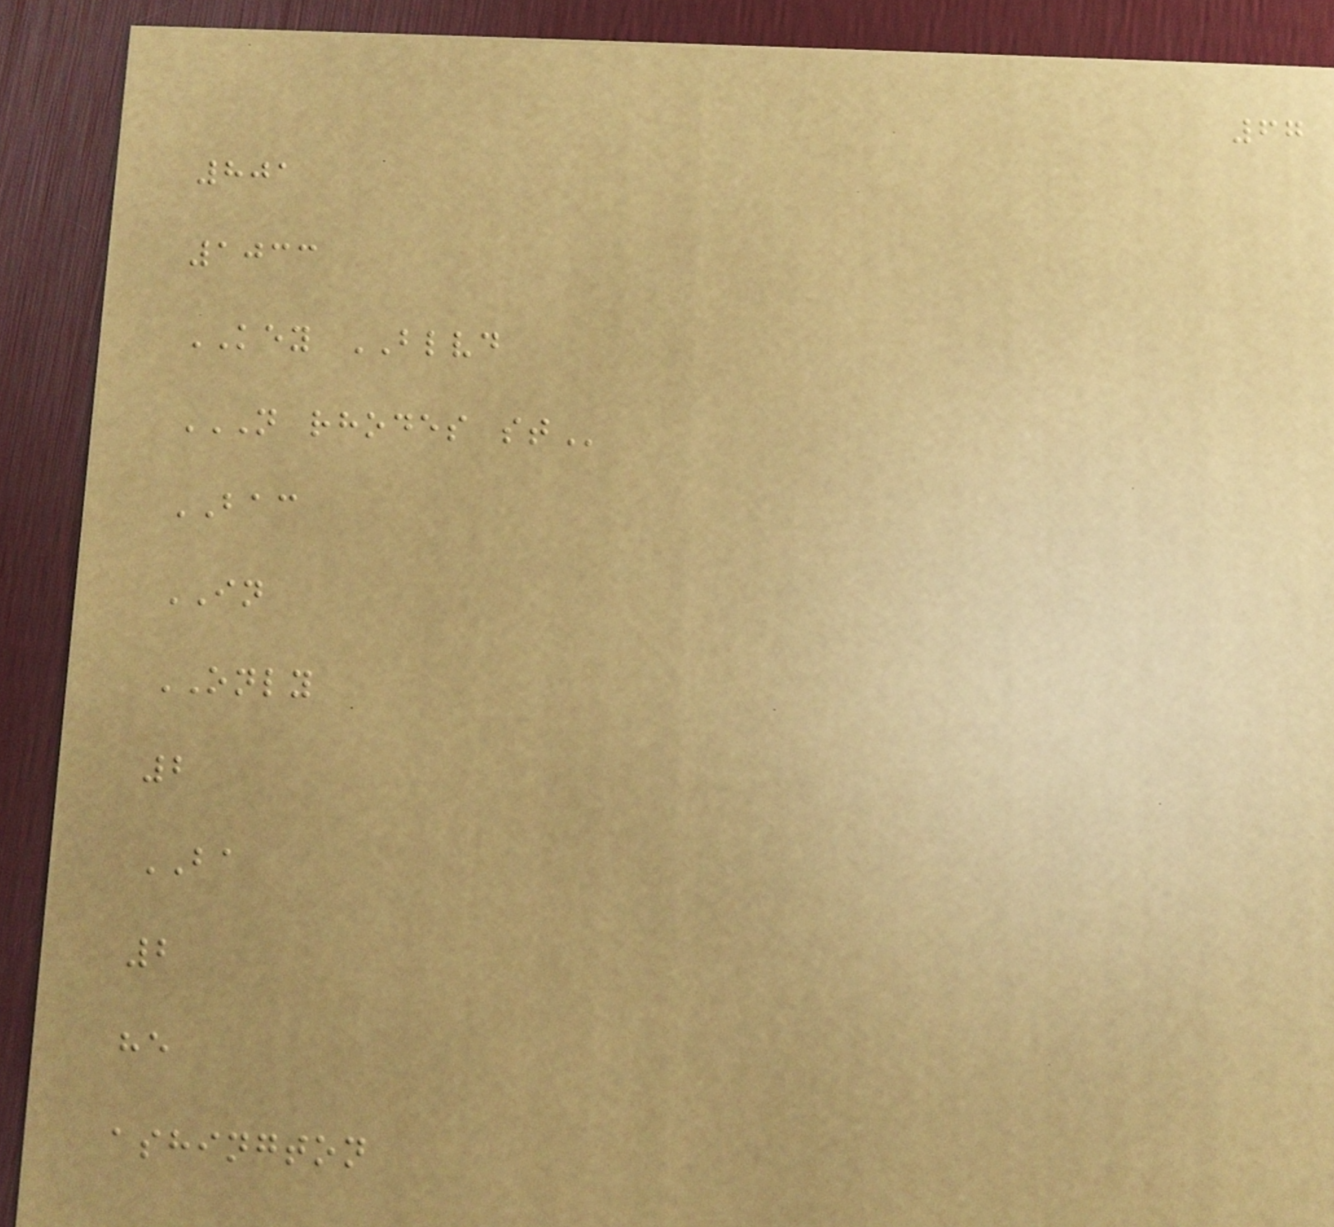67
801
1033
KEY BLVD
N RHODES ST
BAC
IN
ONLY
2
BA
2
he
ashington
